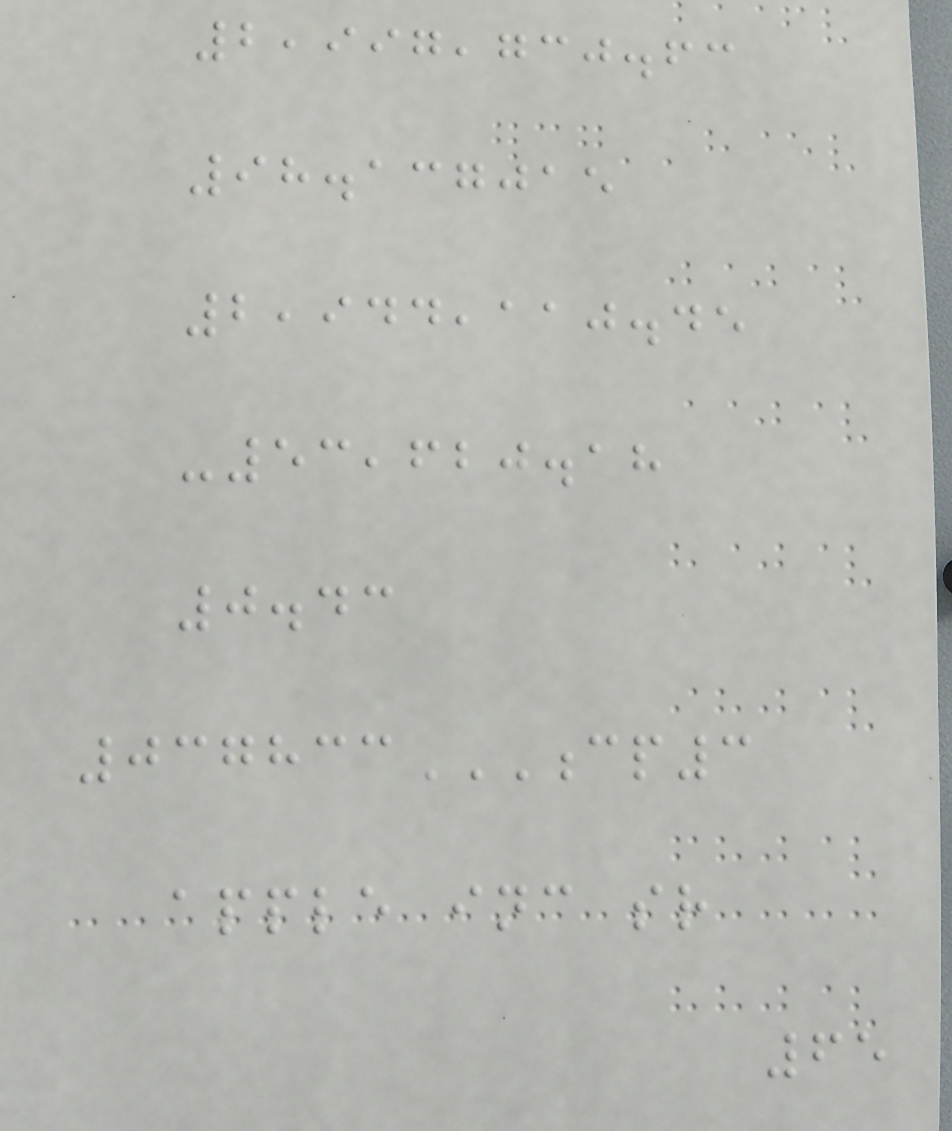2,997,730.63
98.137015
2,944,110.45
-53,620.18
0.43
037833CP3
APPLE INC SR
65
